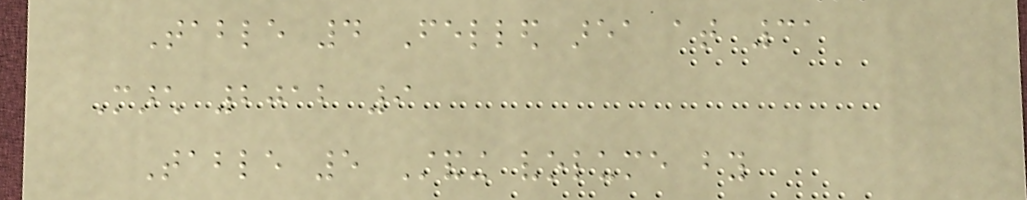Table 4 Felled area at 31
March 2012 9
Table 5 Standing volume by
